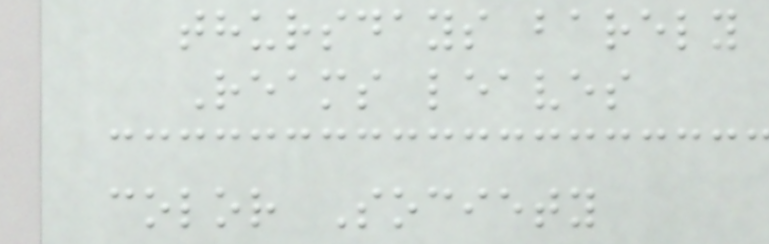thursdays barely
Reams leaves
color Society
